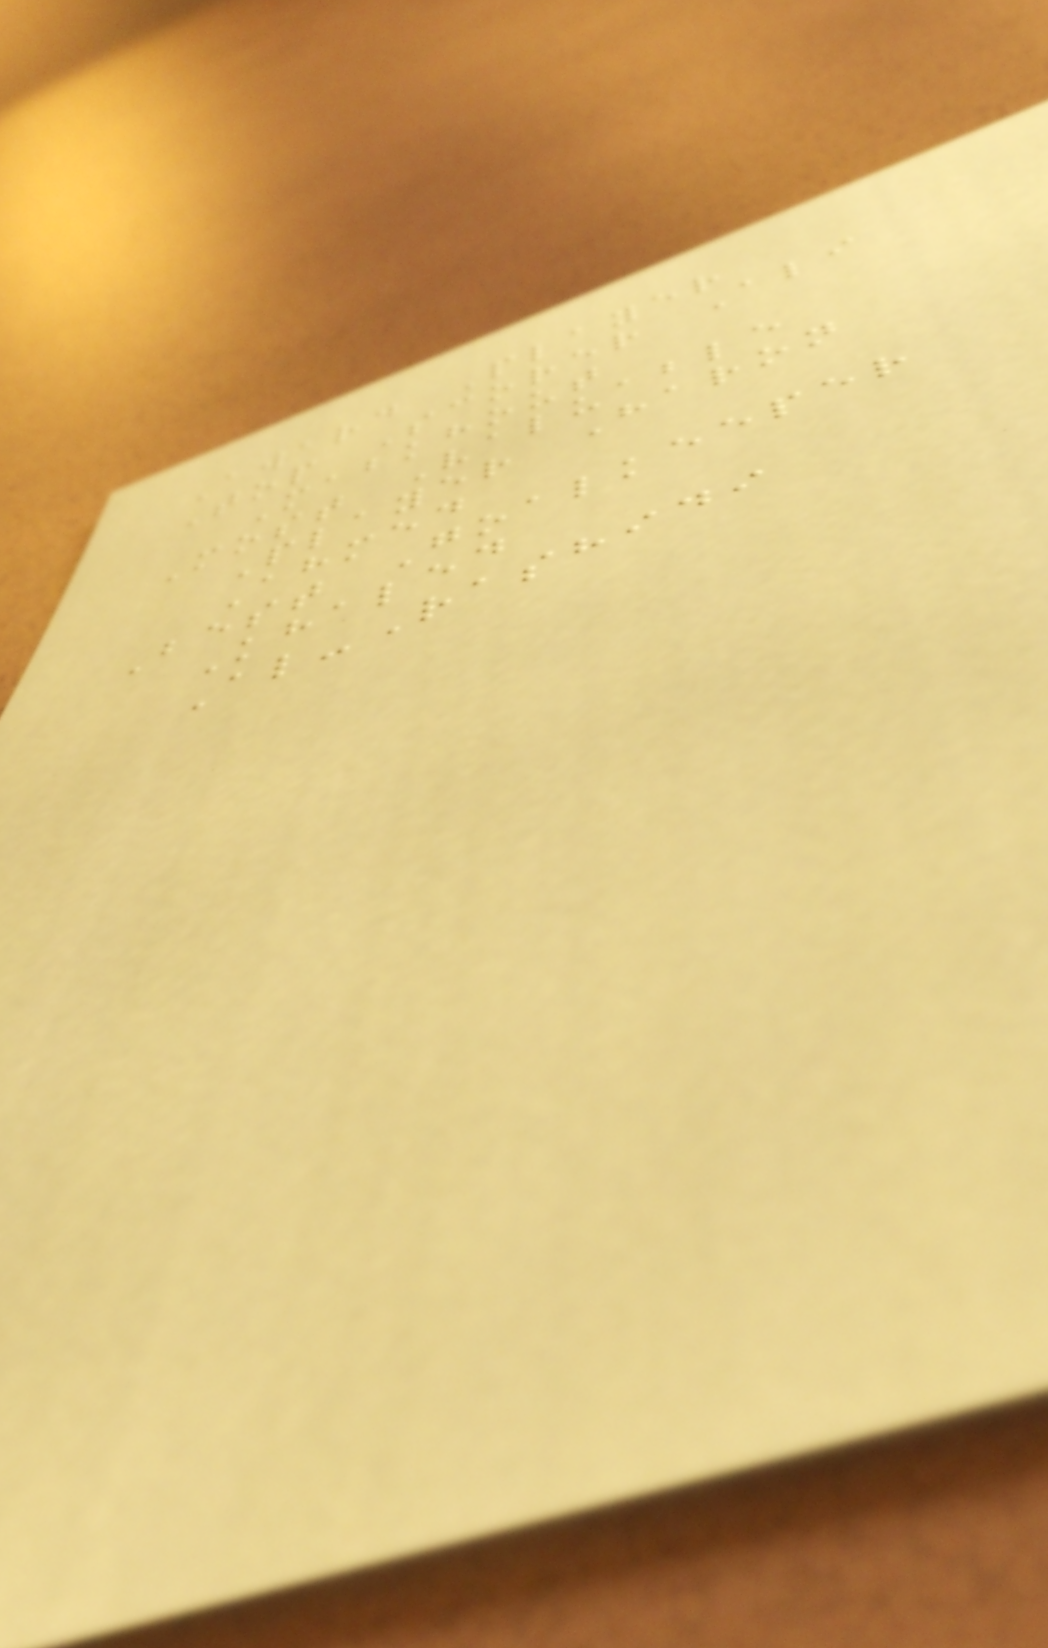Award Player
Top Scorer Ali
Mabkhout
Most Valuable
Player Haron
Ahmed
Best Goalkeeper
Khaled
Al-Rashidi
